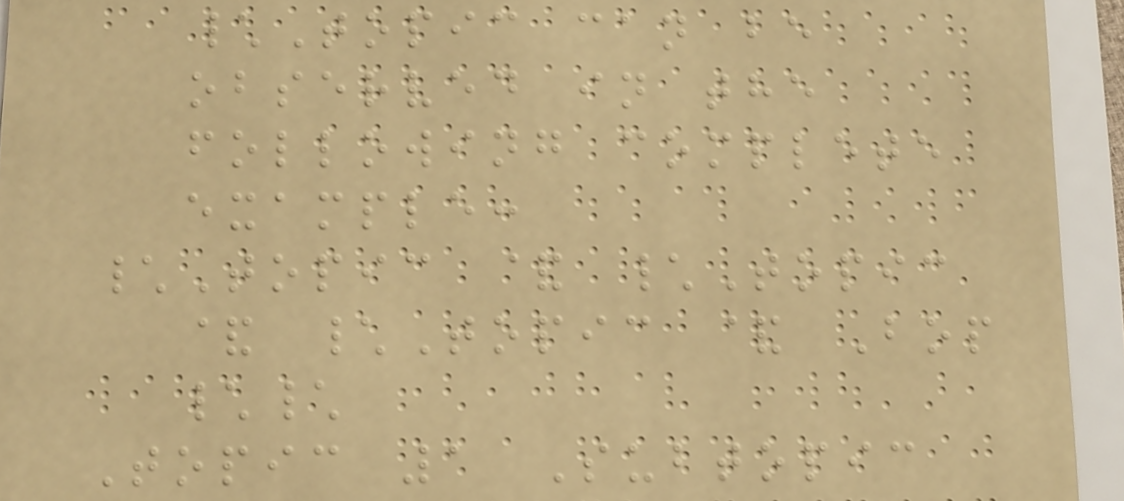\Topic can be
observed in the
following complete
example:
\Topic & \Topic
& \Topic & Bop
\\
Topic 1 Subtopic
